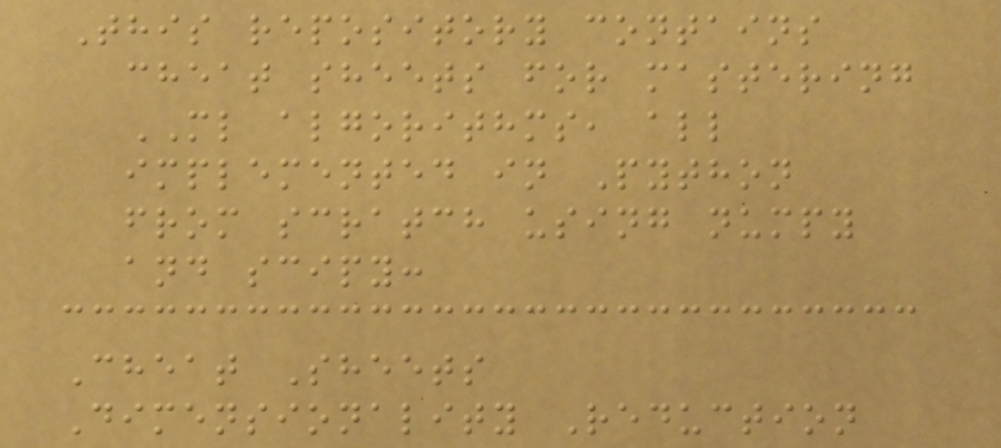This repository contains
cheat sheets for mastering
ML algorithms, all
implemented in Python
from scratch using numpy
and scipy:
Cheat Sheets
Dimensionality Reduction
